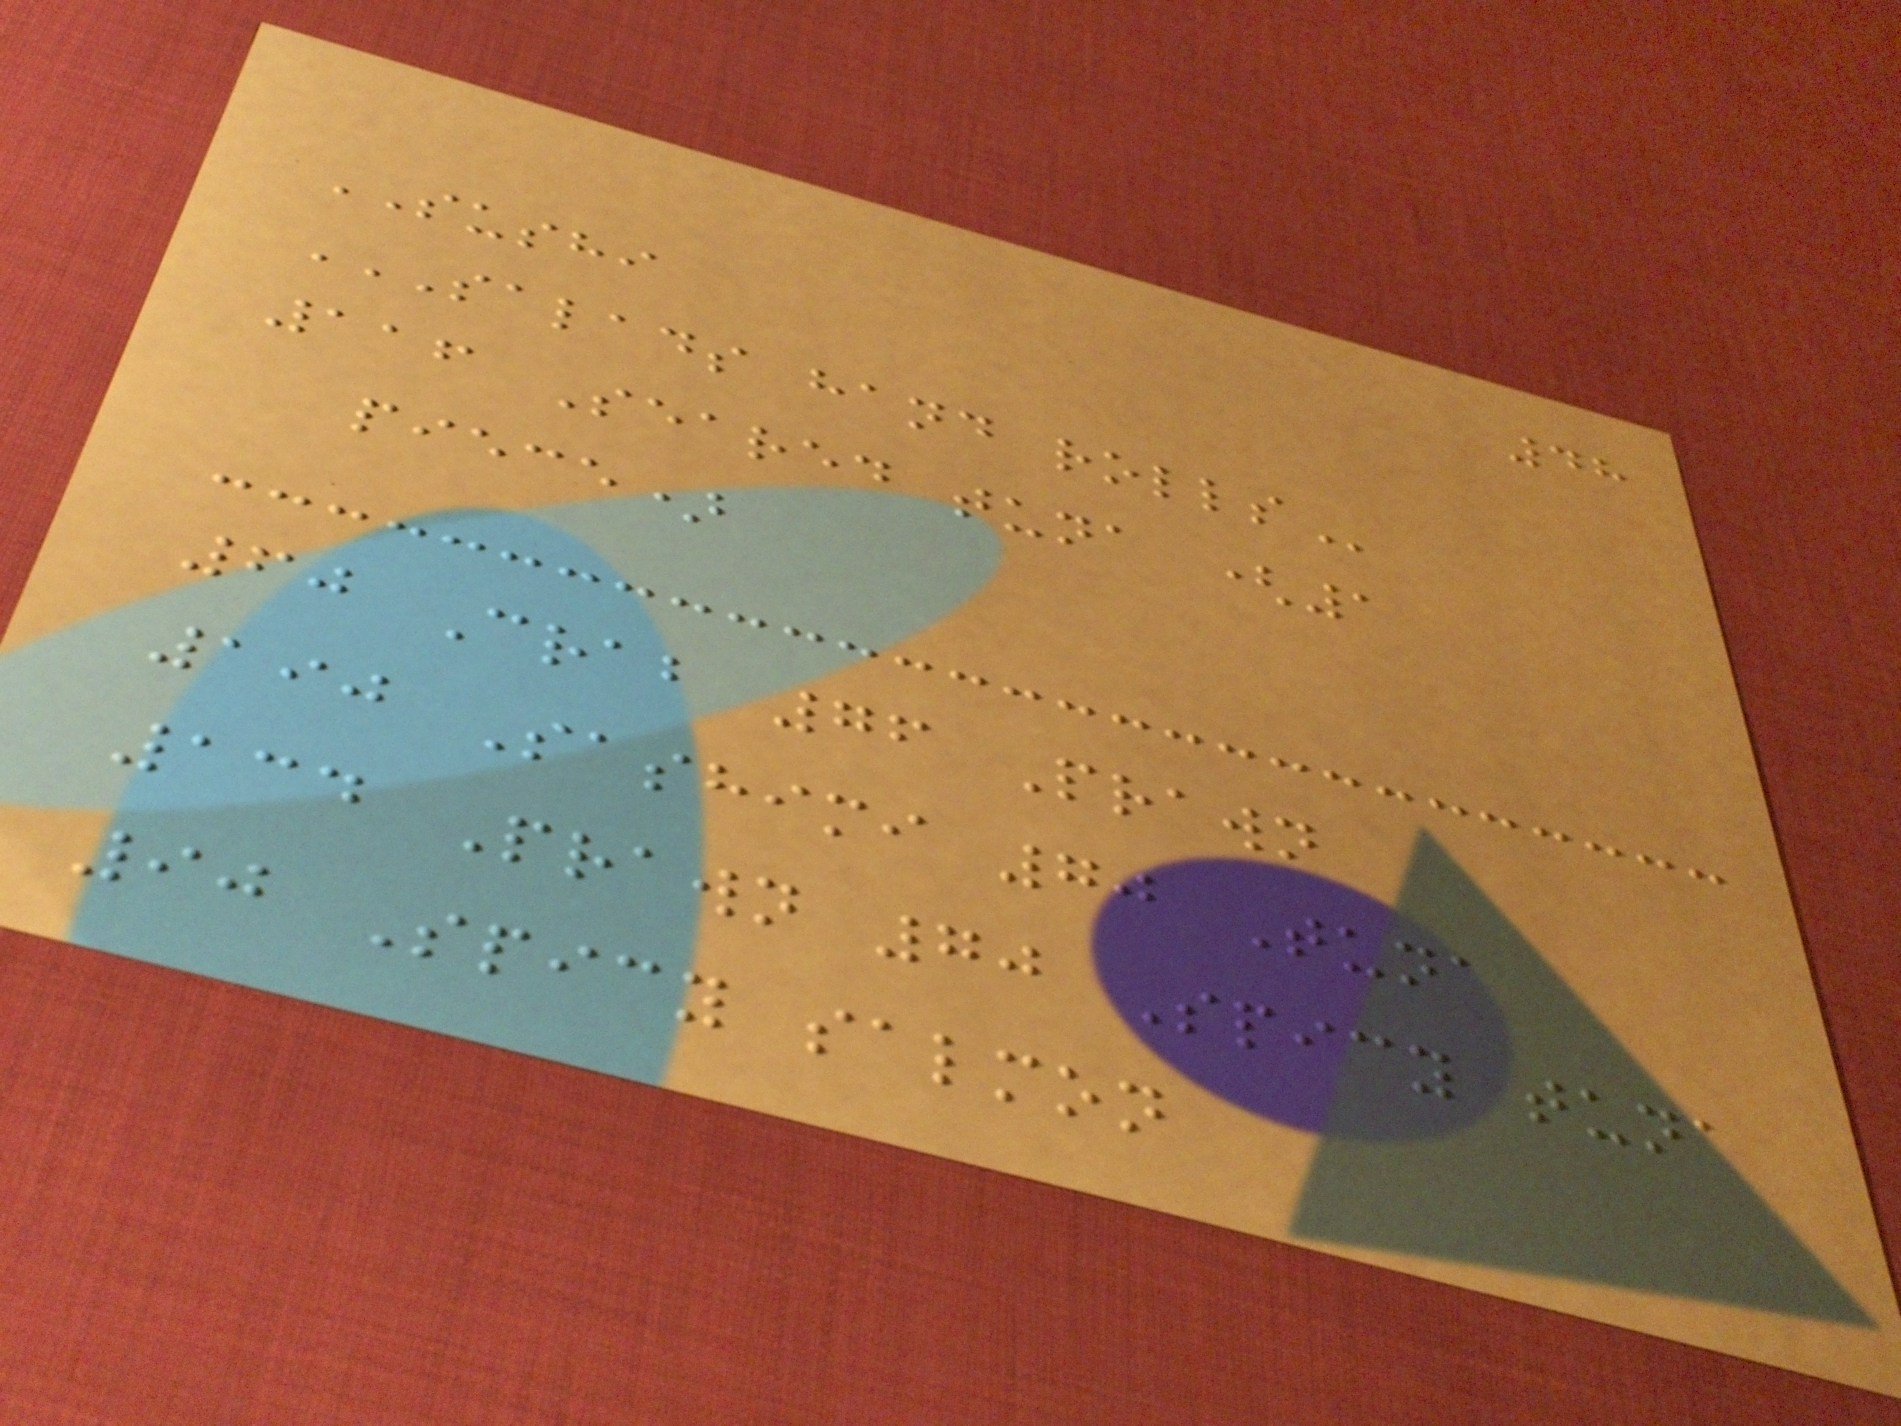48
SUSHI
SALADS HAND ROLLS
116 Seared tuna (1
piece)
60 Crab 76 Prawn
190 Sashimi 70 Tuna
134 Prawn 70 Spicy tuna
90 Spicy salmon
